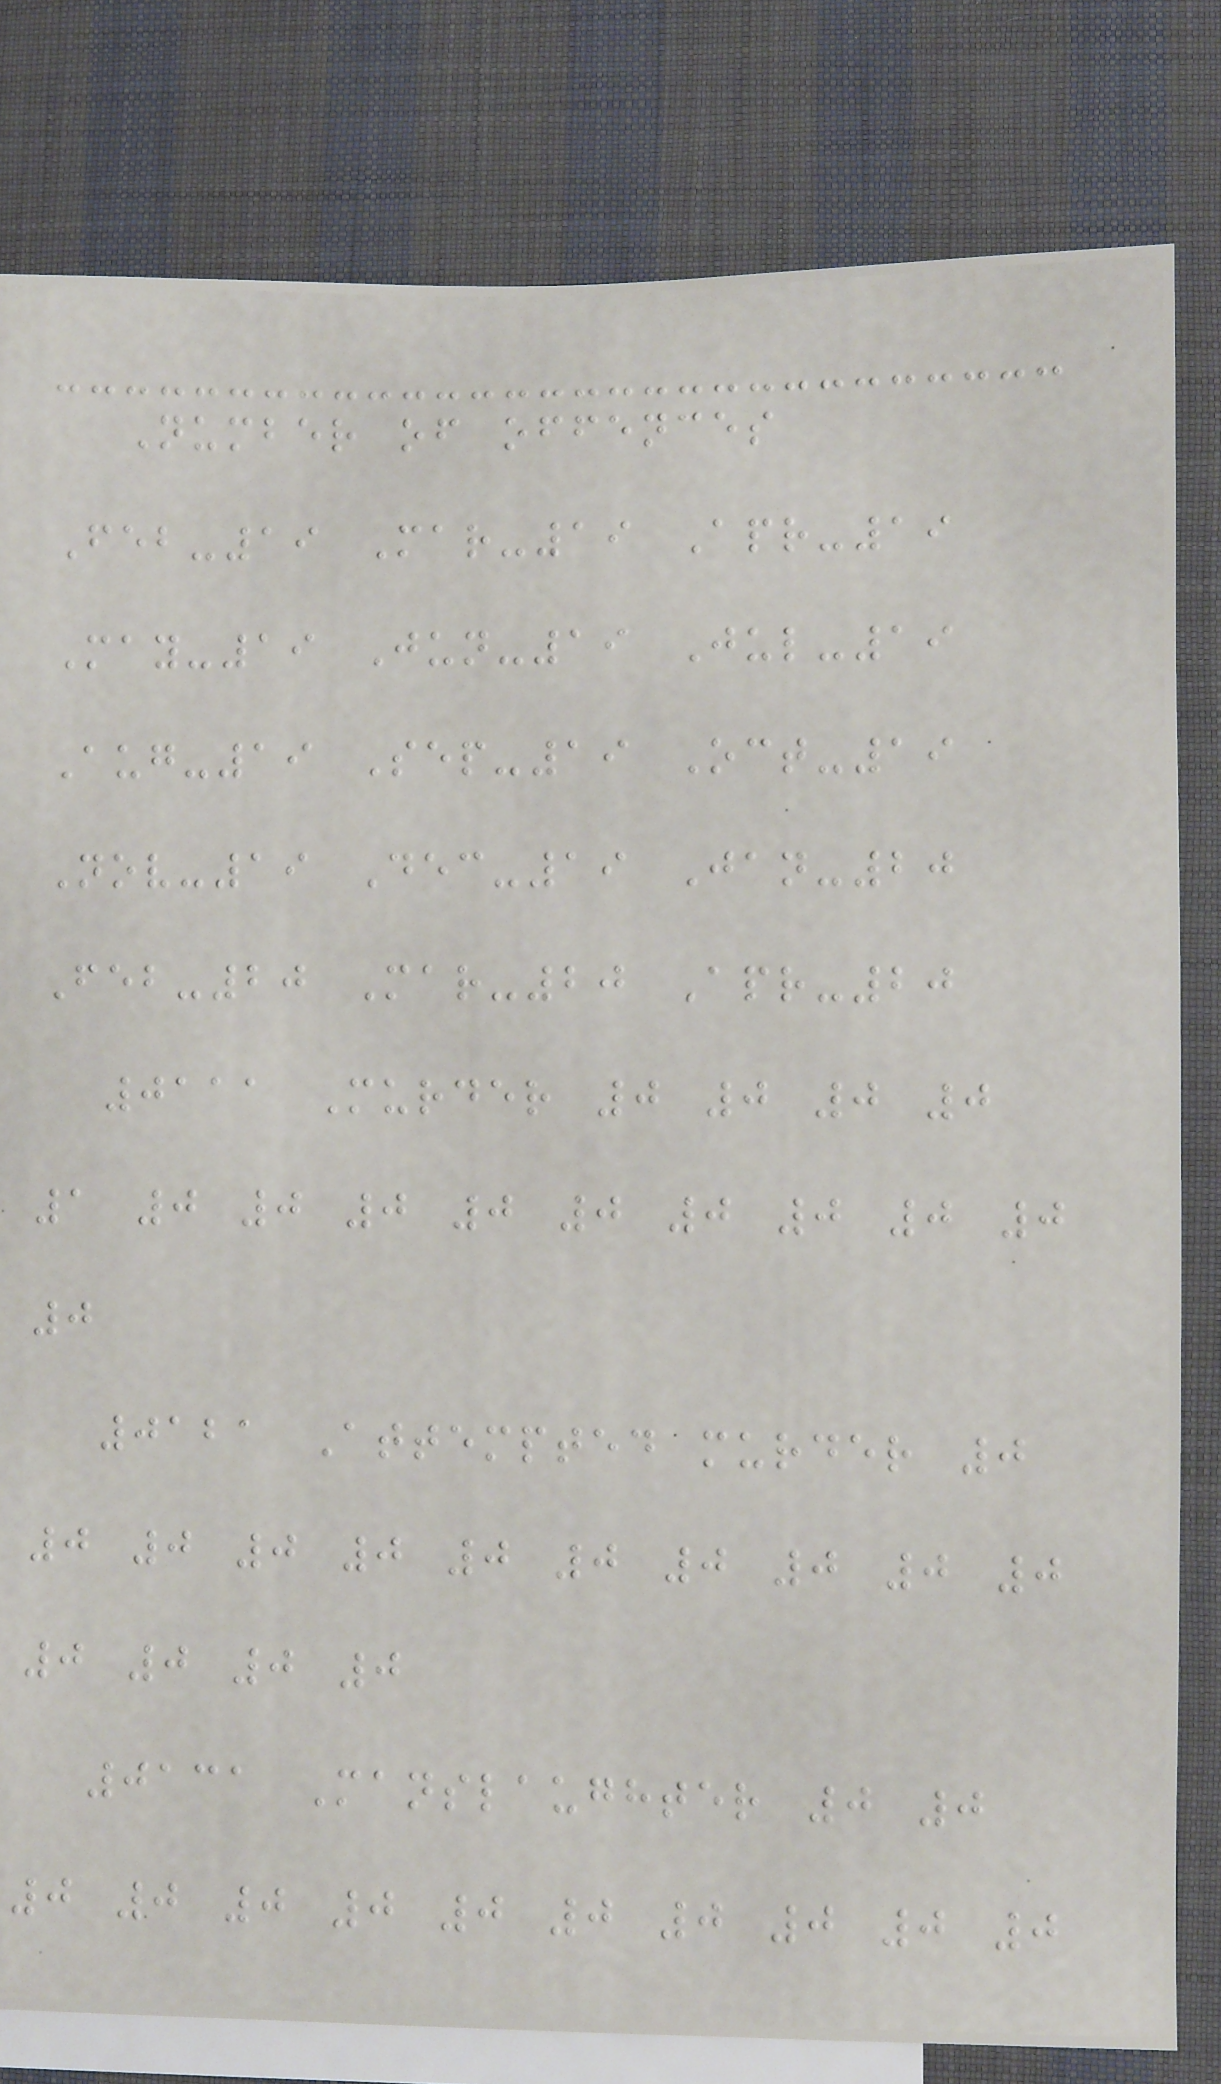Number of offences
Feb-19 Mar-19 Apr-19
May-19 Jun-19 Jul-19
Aug-19 Sep-19 Oct-19
Nov-19 Dec-19 Jan-20
Feb-20 Mar-20 Apr-20
0111 Murder 0 0 0 0
1 0 0 0 0 0 0 0 0 0
0
0121 Attempted murder 0
0 0 0 0 0 0 0 0 0 0
0 0 0 0
0131 Manslaughter 0 0
0 0 0 0 0 0 0 0 0 0
